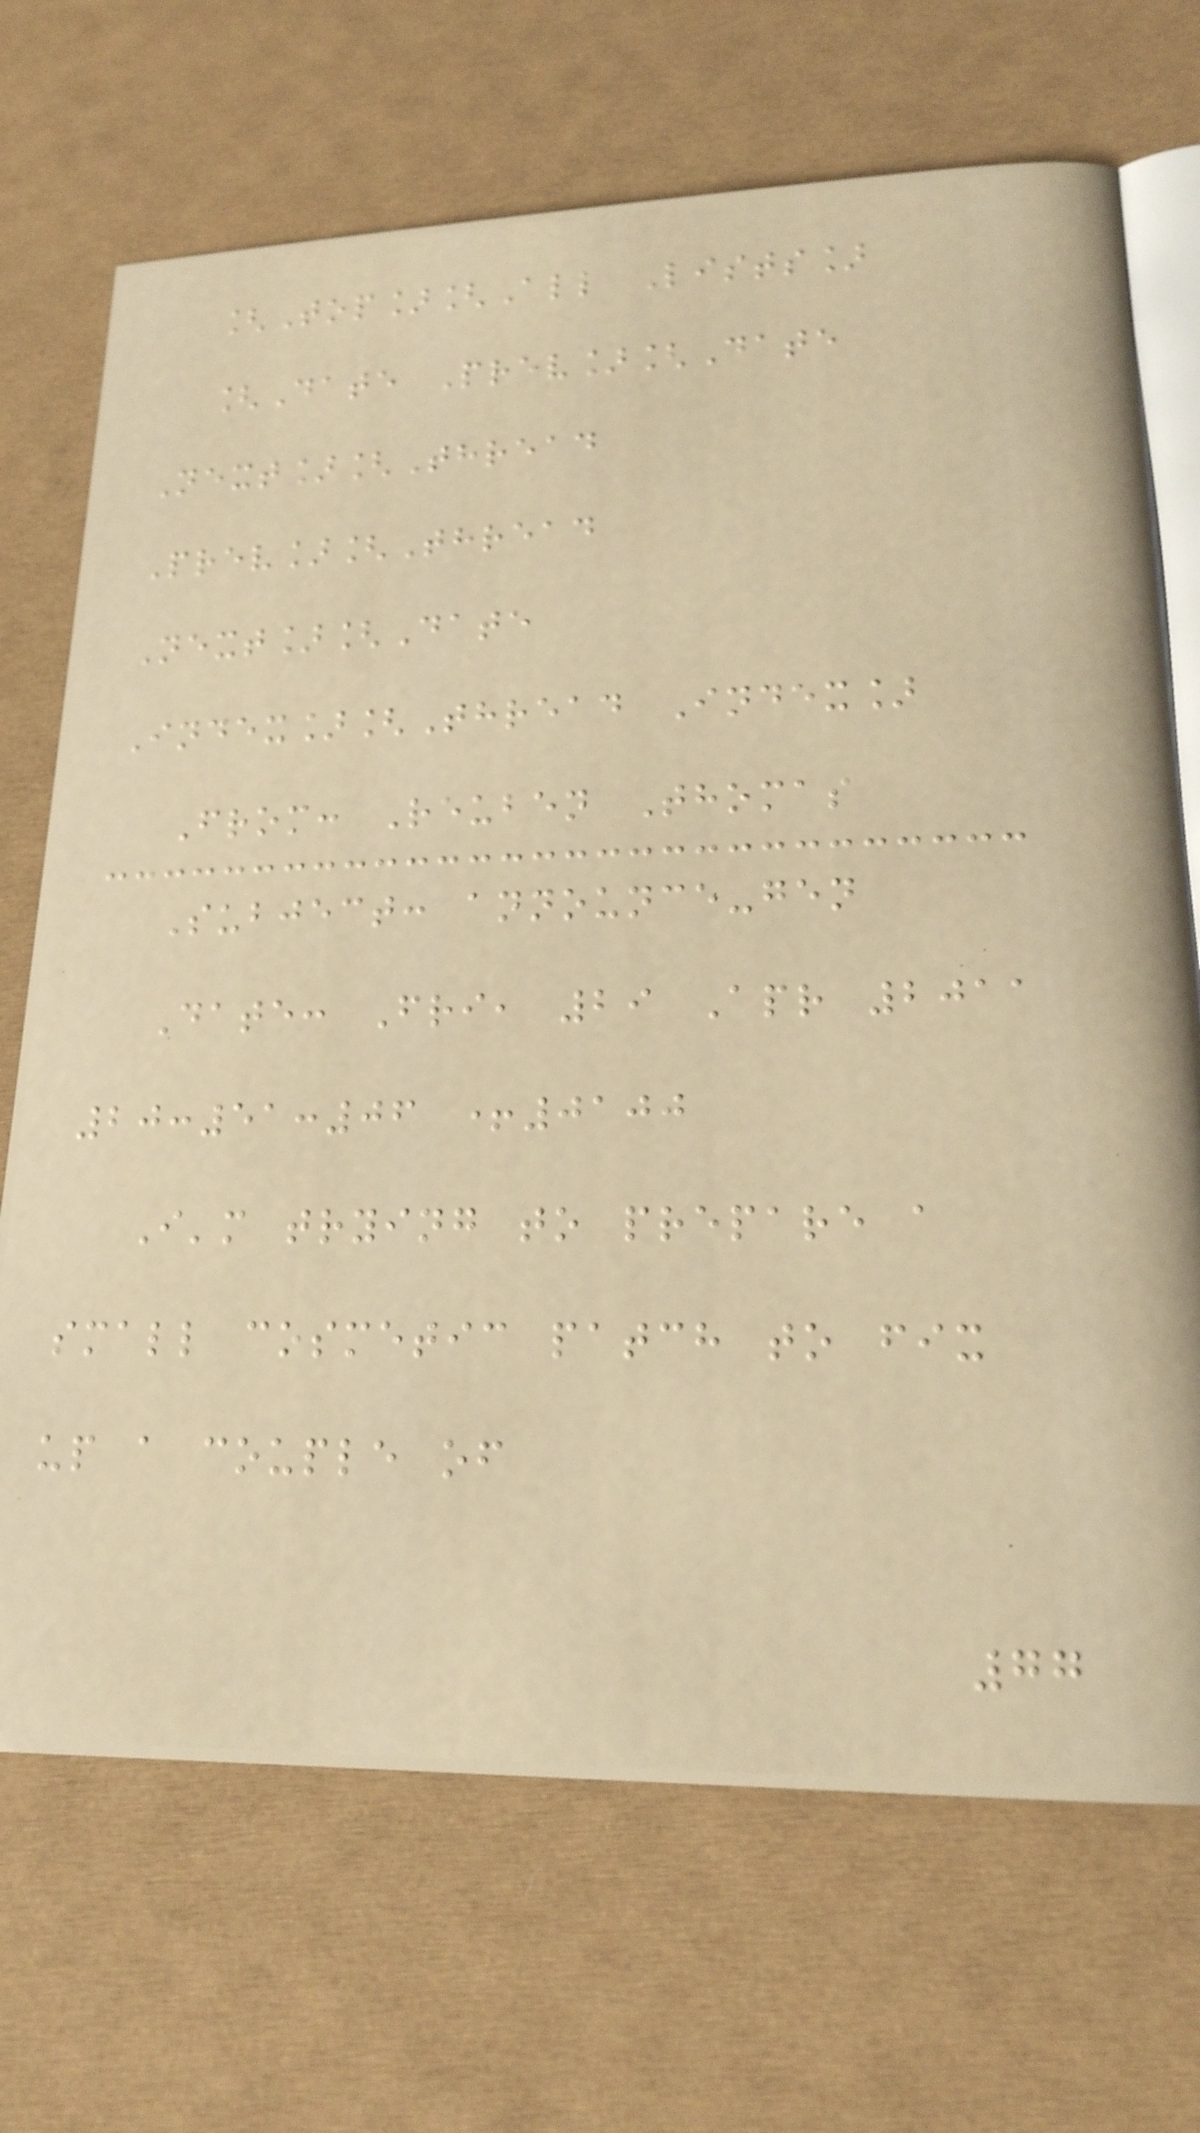[Top][All Lists]
[Date Prev][Date
Next][Thread
Prev][Thread
Next][Date
Index][Thread Index]
From: Reuben Thomas
Subject: announce-gen
Date: Fri, 29 Apr 2011
20:51:06 +0100
I'm trying to prepare a
small cosmetic patch to fix
up a couple of
77
